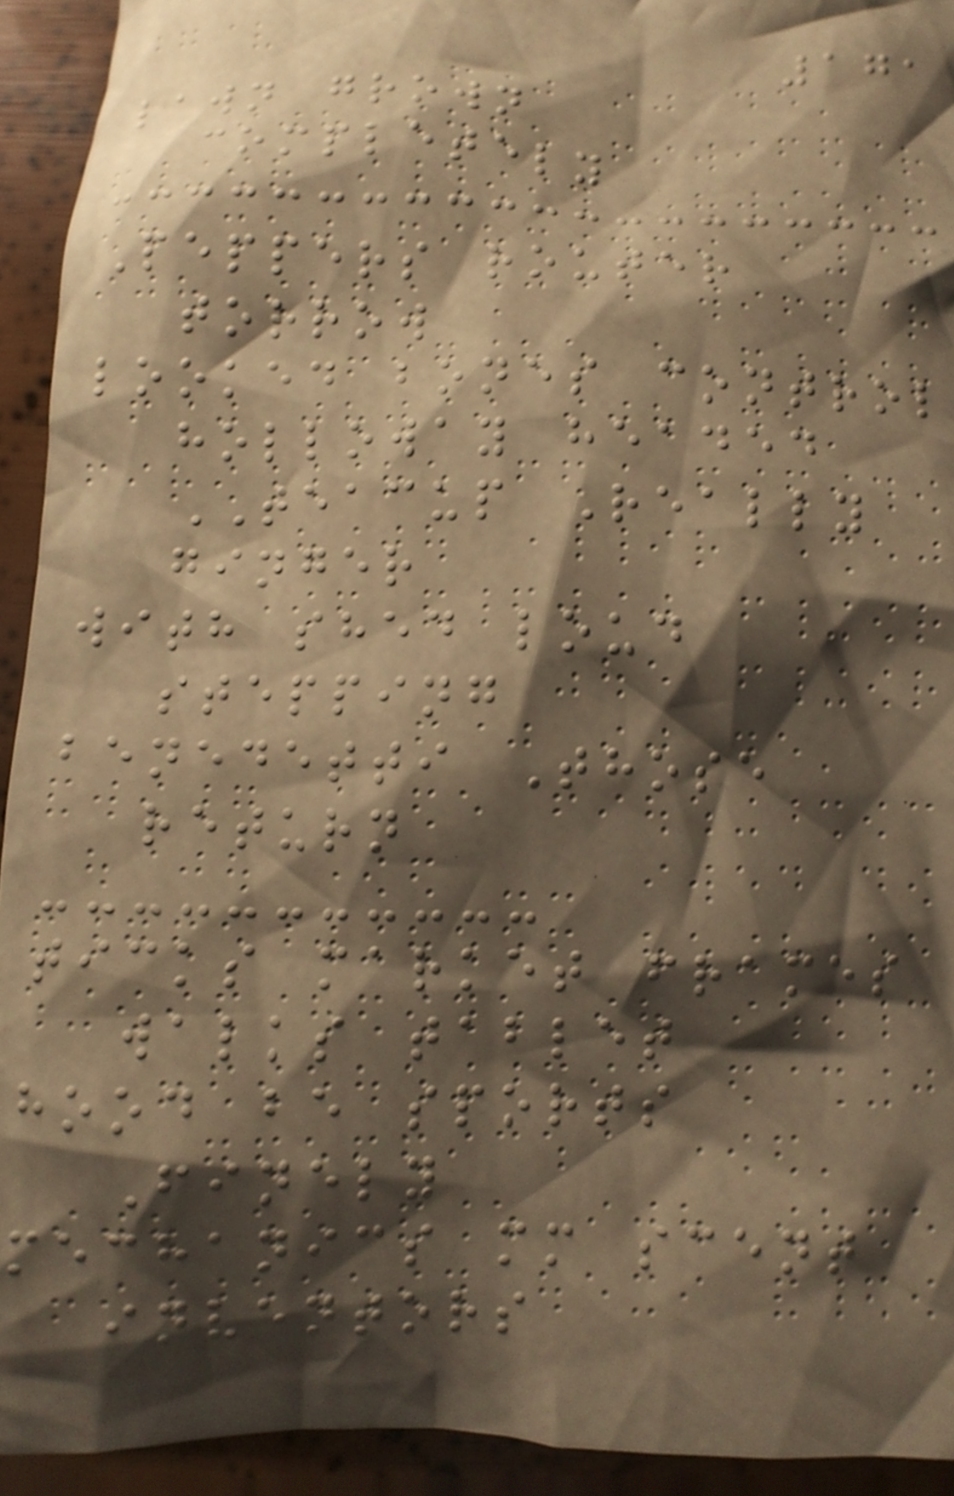171
lawn grown
completely
Peppers router
torrow
looked bones control
holloway headed
TEACUP Really
ginger
with shed loud
stepping
benedetti Those
return
ticks market frames
walks tablet
hood be sports
Finely
mechanics mm scent
inventors
